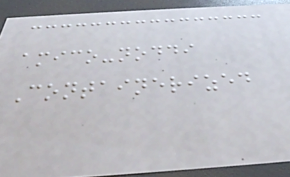amico-noddi
Containerized
